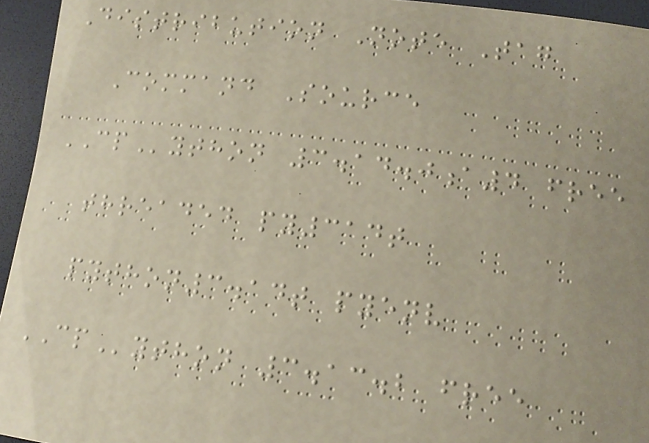Distribution Note Tag
Command Source
CPython 3.14.0a4 free
threaded py314t
python3.14t pyenv
CPython 3.13.2 free
